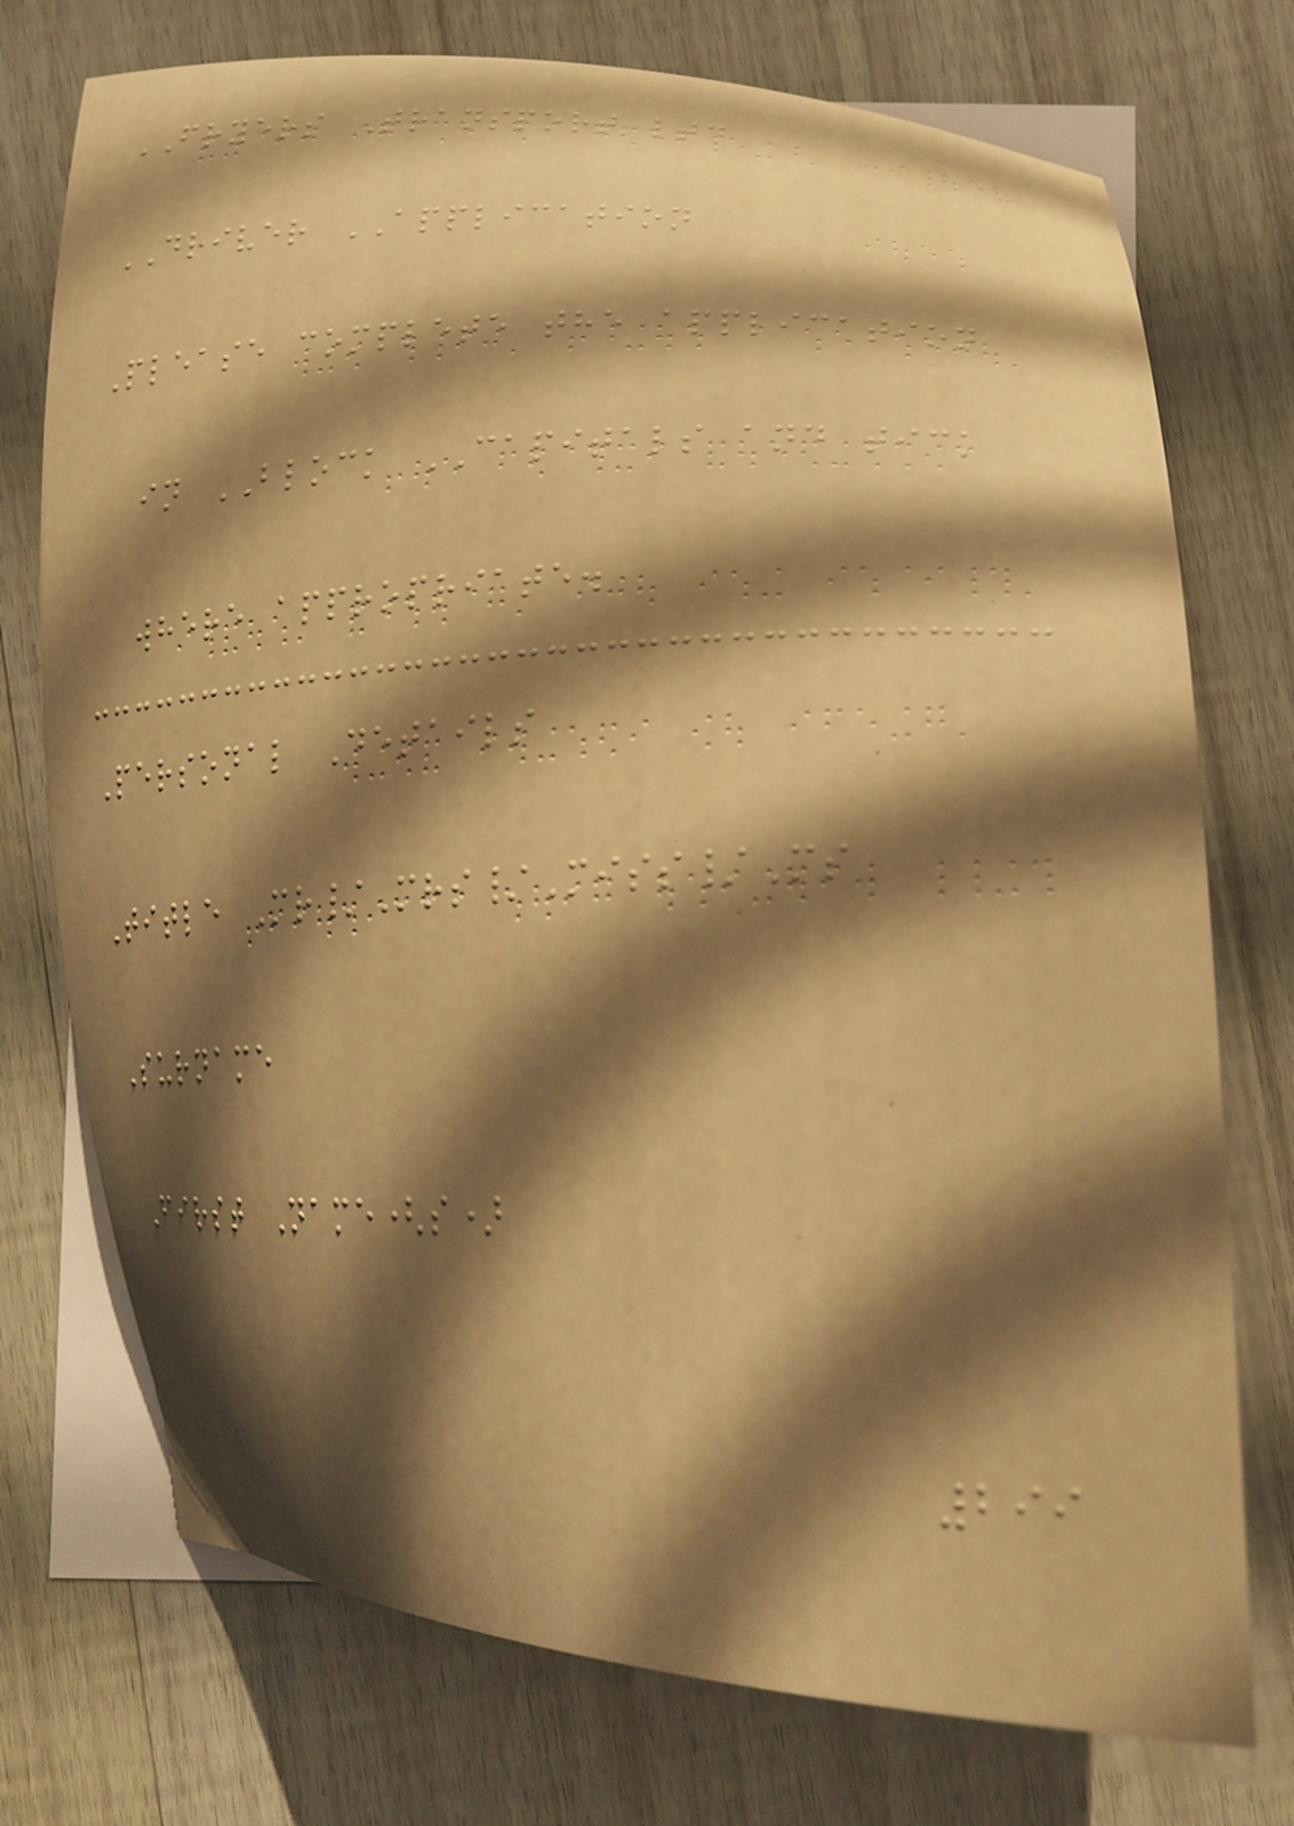FRYERS Transport ltd
DRIVER APPLICATION
Please complete the application
in BLOCK CAPITALS and tick
where appropriate.
Personal Details
Title Mr/Mrs/Miss/Ms
Surname
First Name(s)
299
